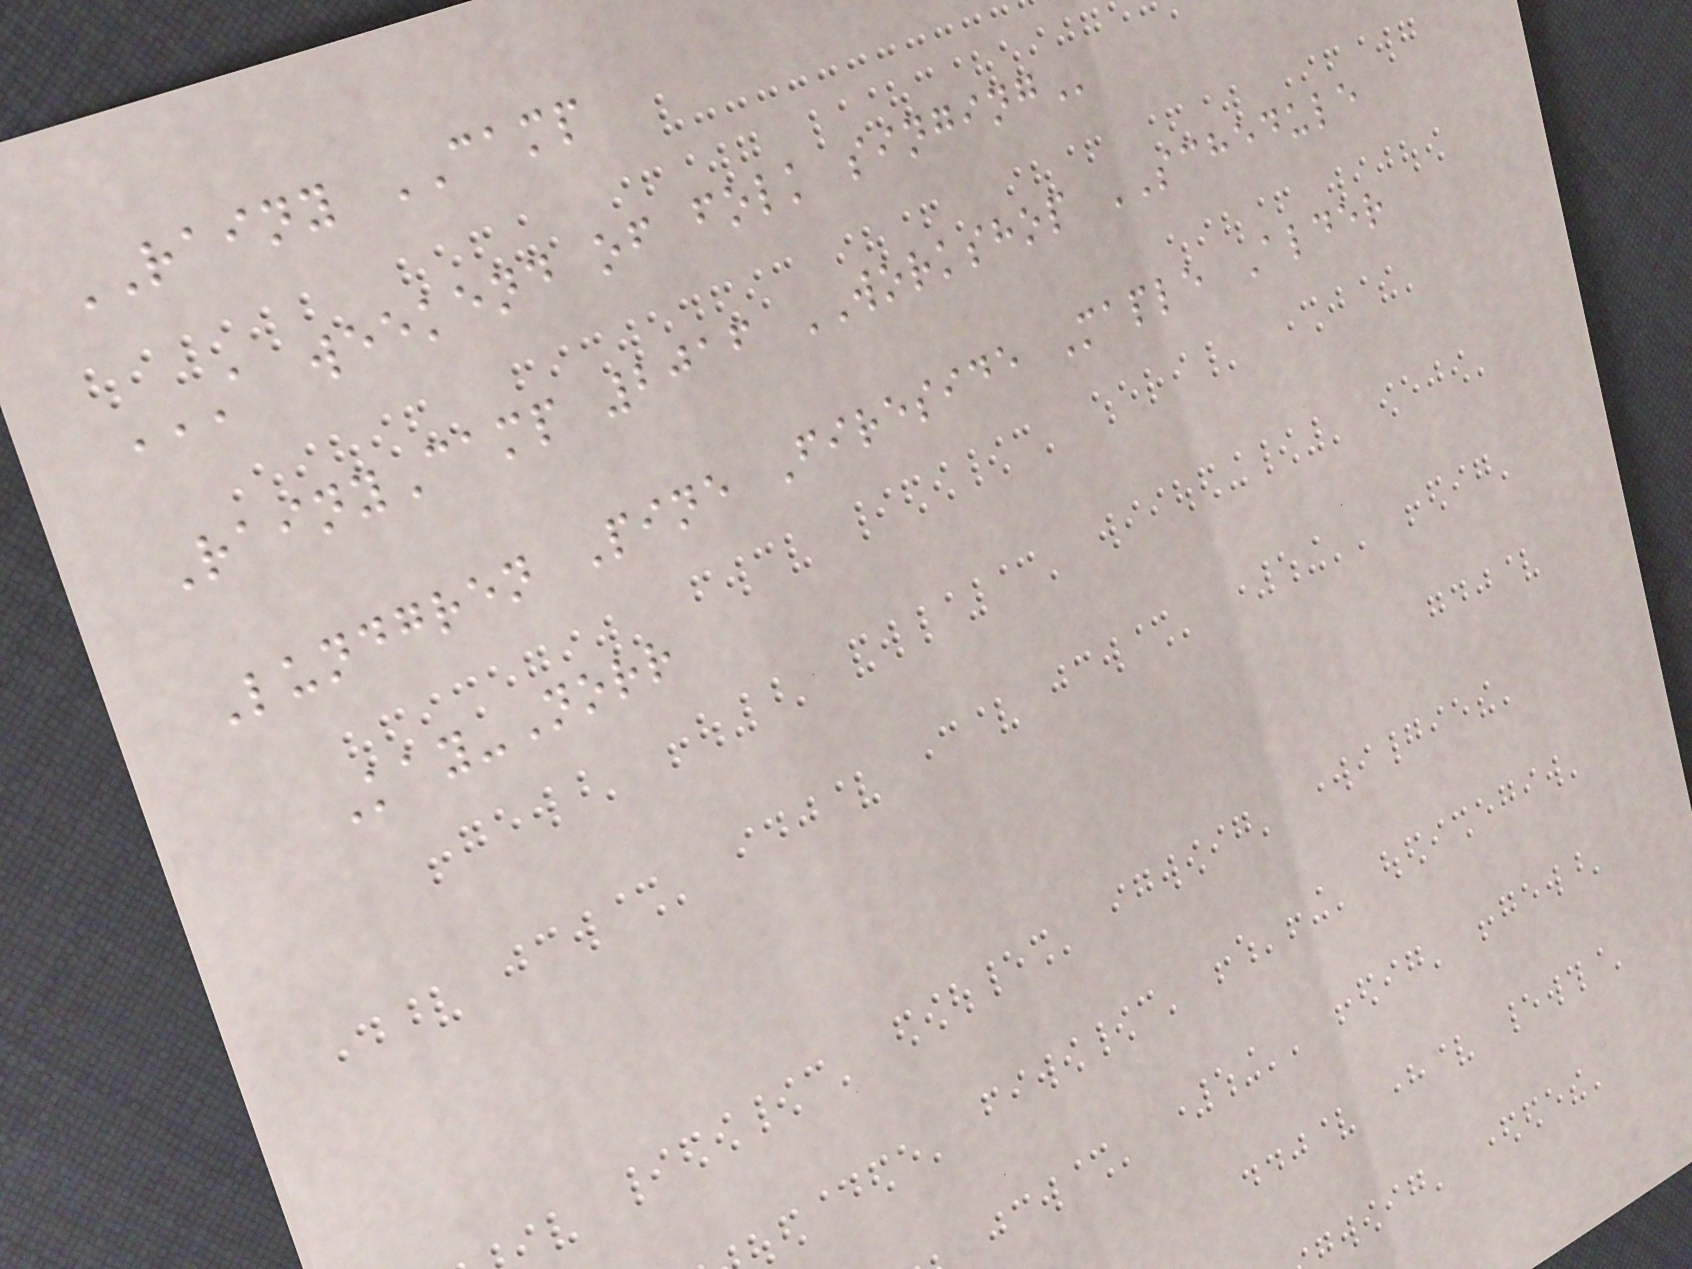RAINY CAMP
A WEEKEND OF FOLK SINGING
RainyCamp 2016 WORKSHOP SCHEDULE
Lundgren Pine Fireside Maple Alder
Kay-Norr
